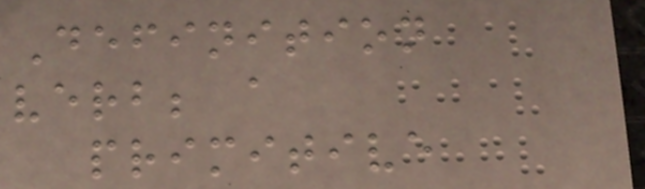Definition
verb; a
primitive
